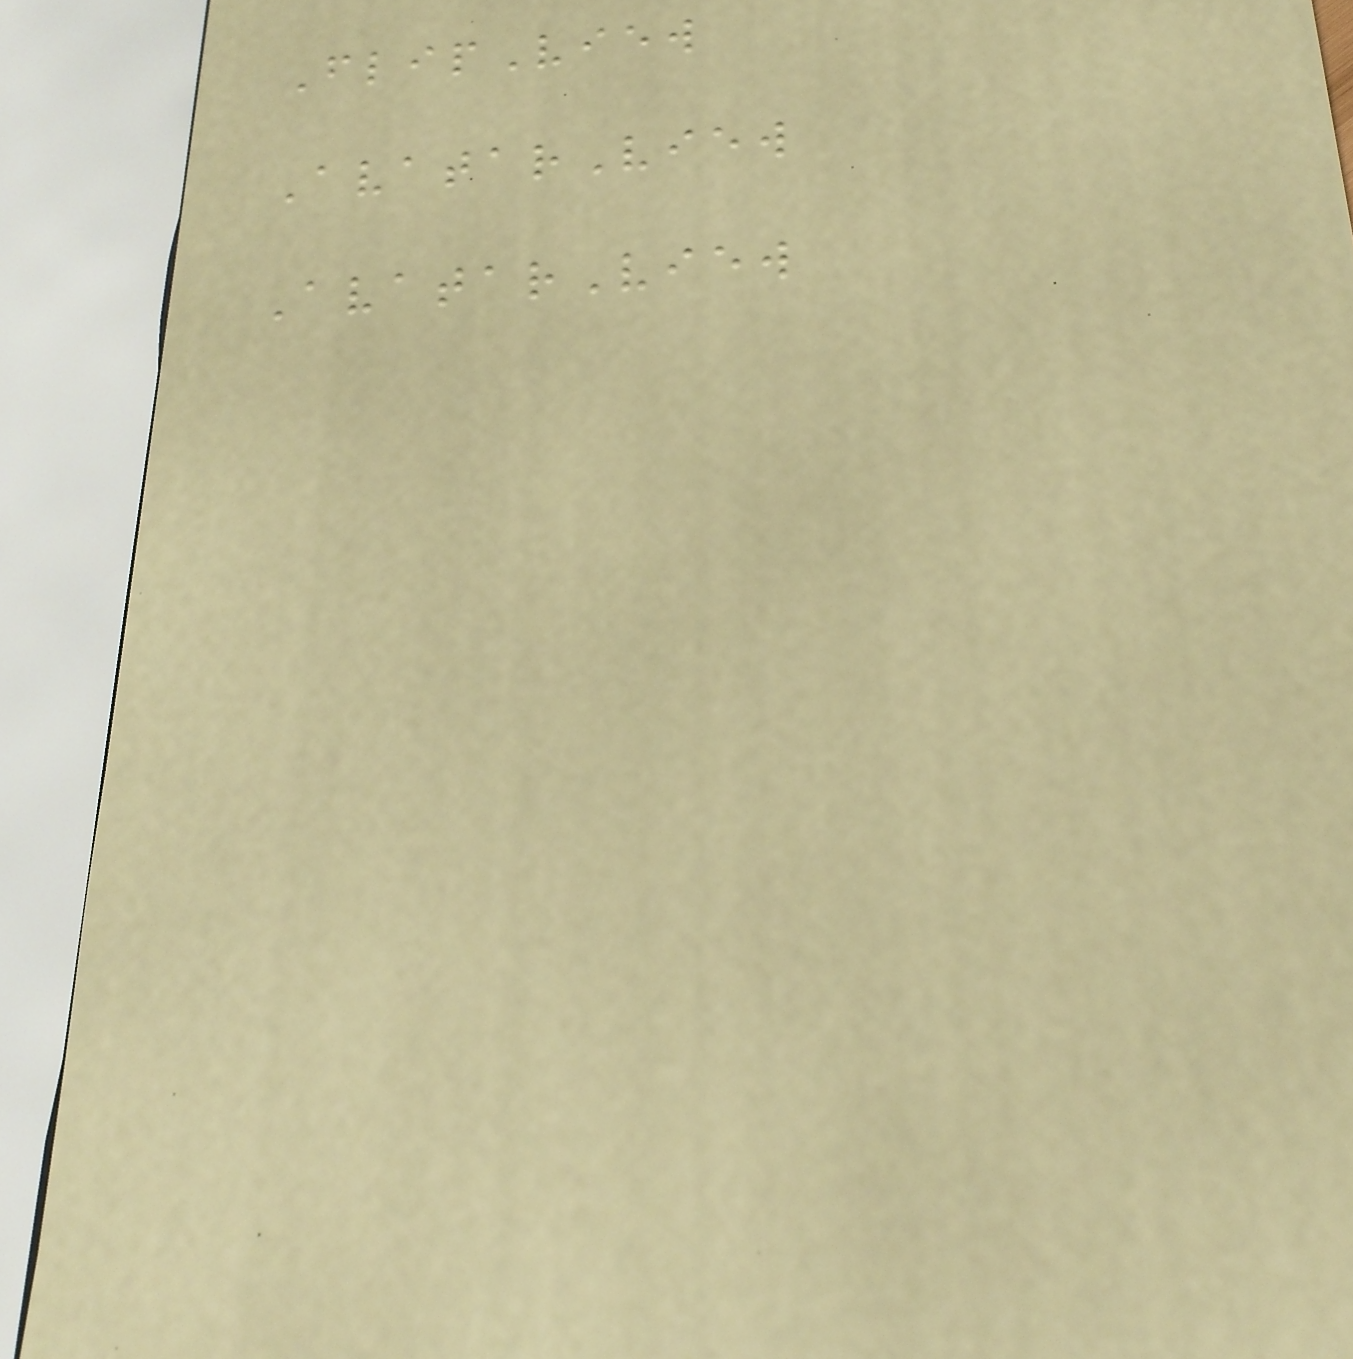FlipView
AvatarView
AvatarView
